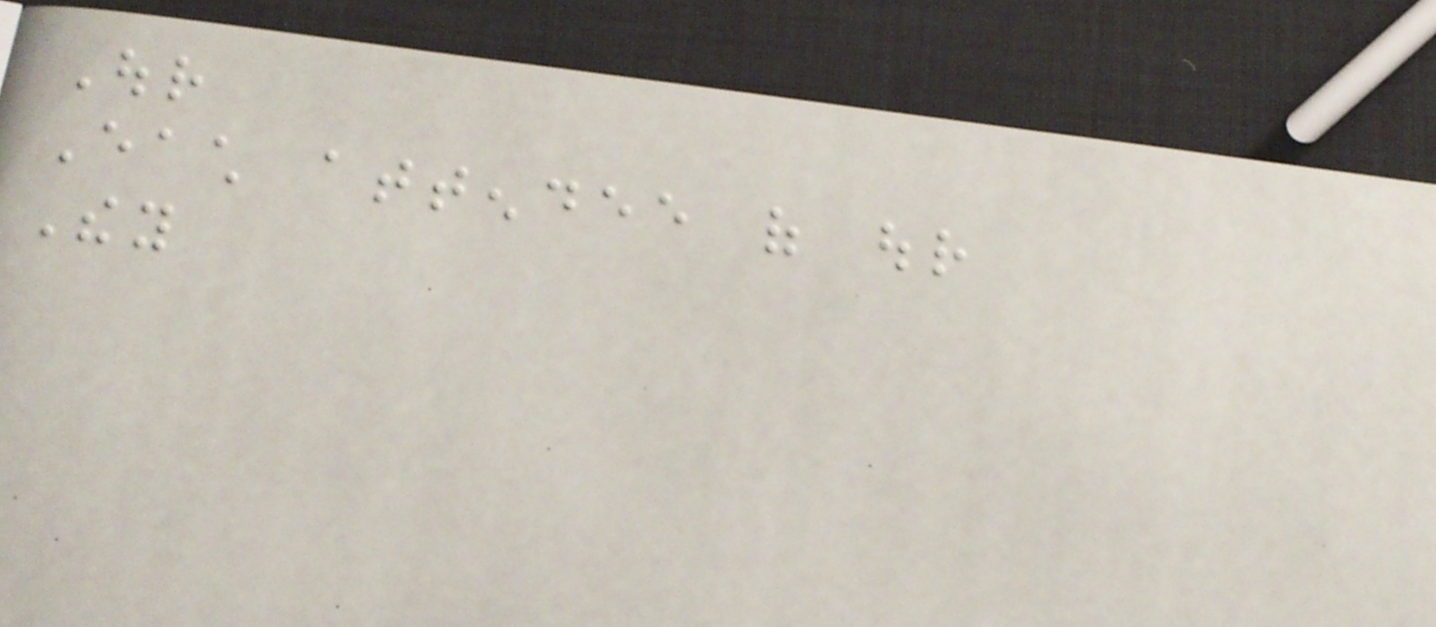Our
Each attendee of our
They
